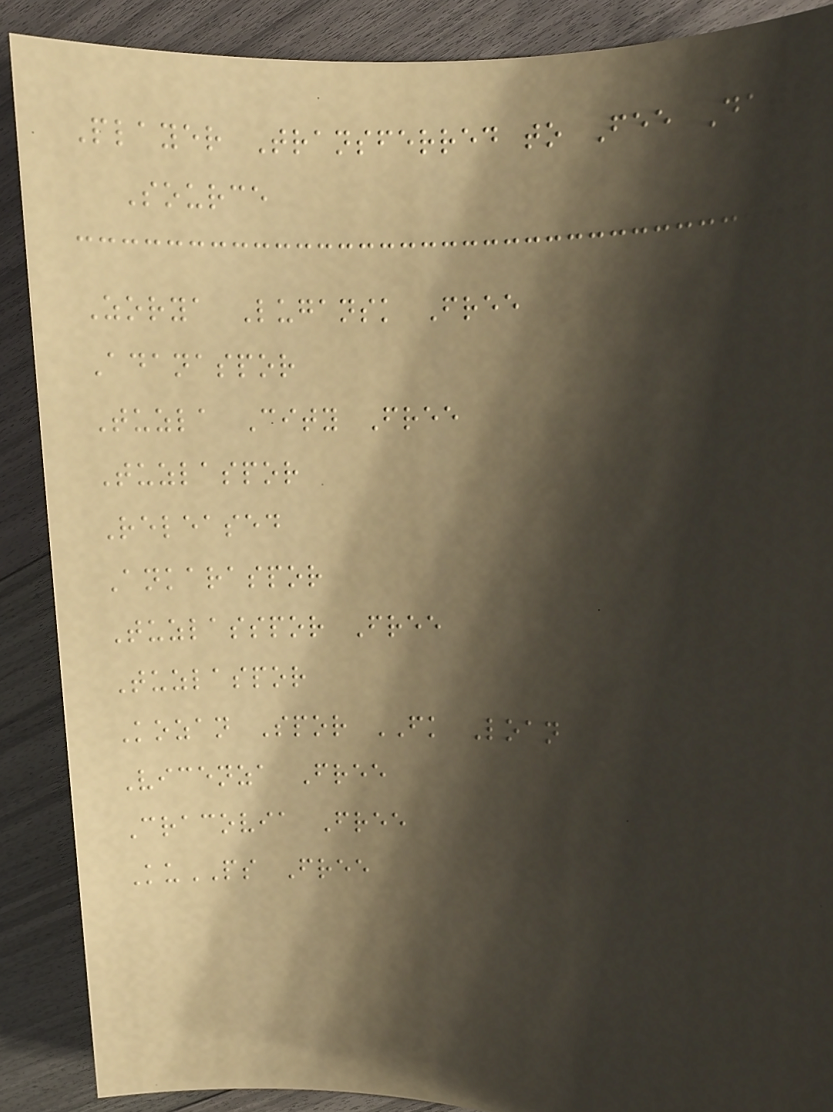Player Transferred to Fee Date
Source
Zorya Lugansk Free
Adanaspor
Tuzla City Free
Tuzlaspor
Released
Ankaraspor
Tuzlasspor Free
Tuzlaspor
Kozan Spor FK Loan
Vicenza Free
Cracovia Free
KuPS Free
